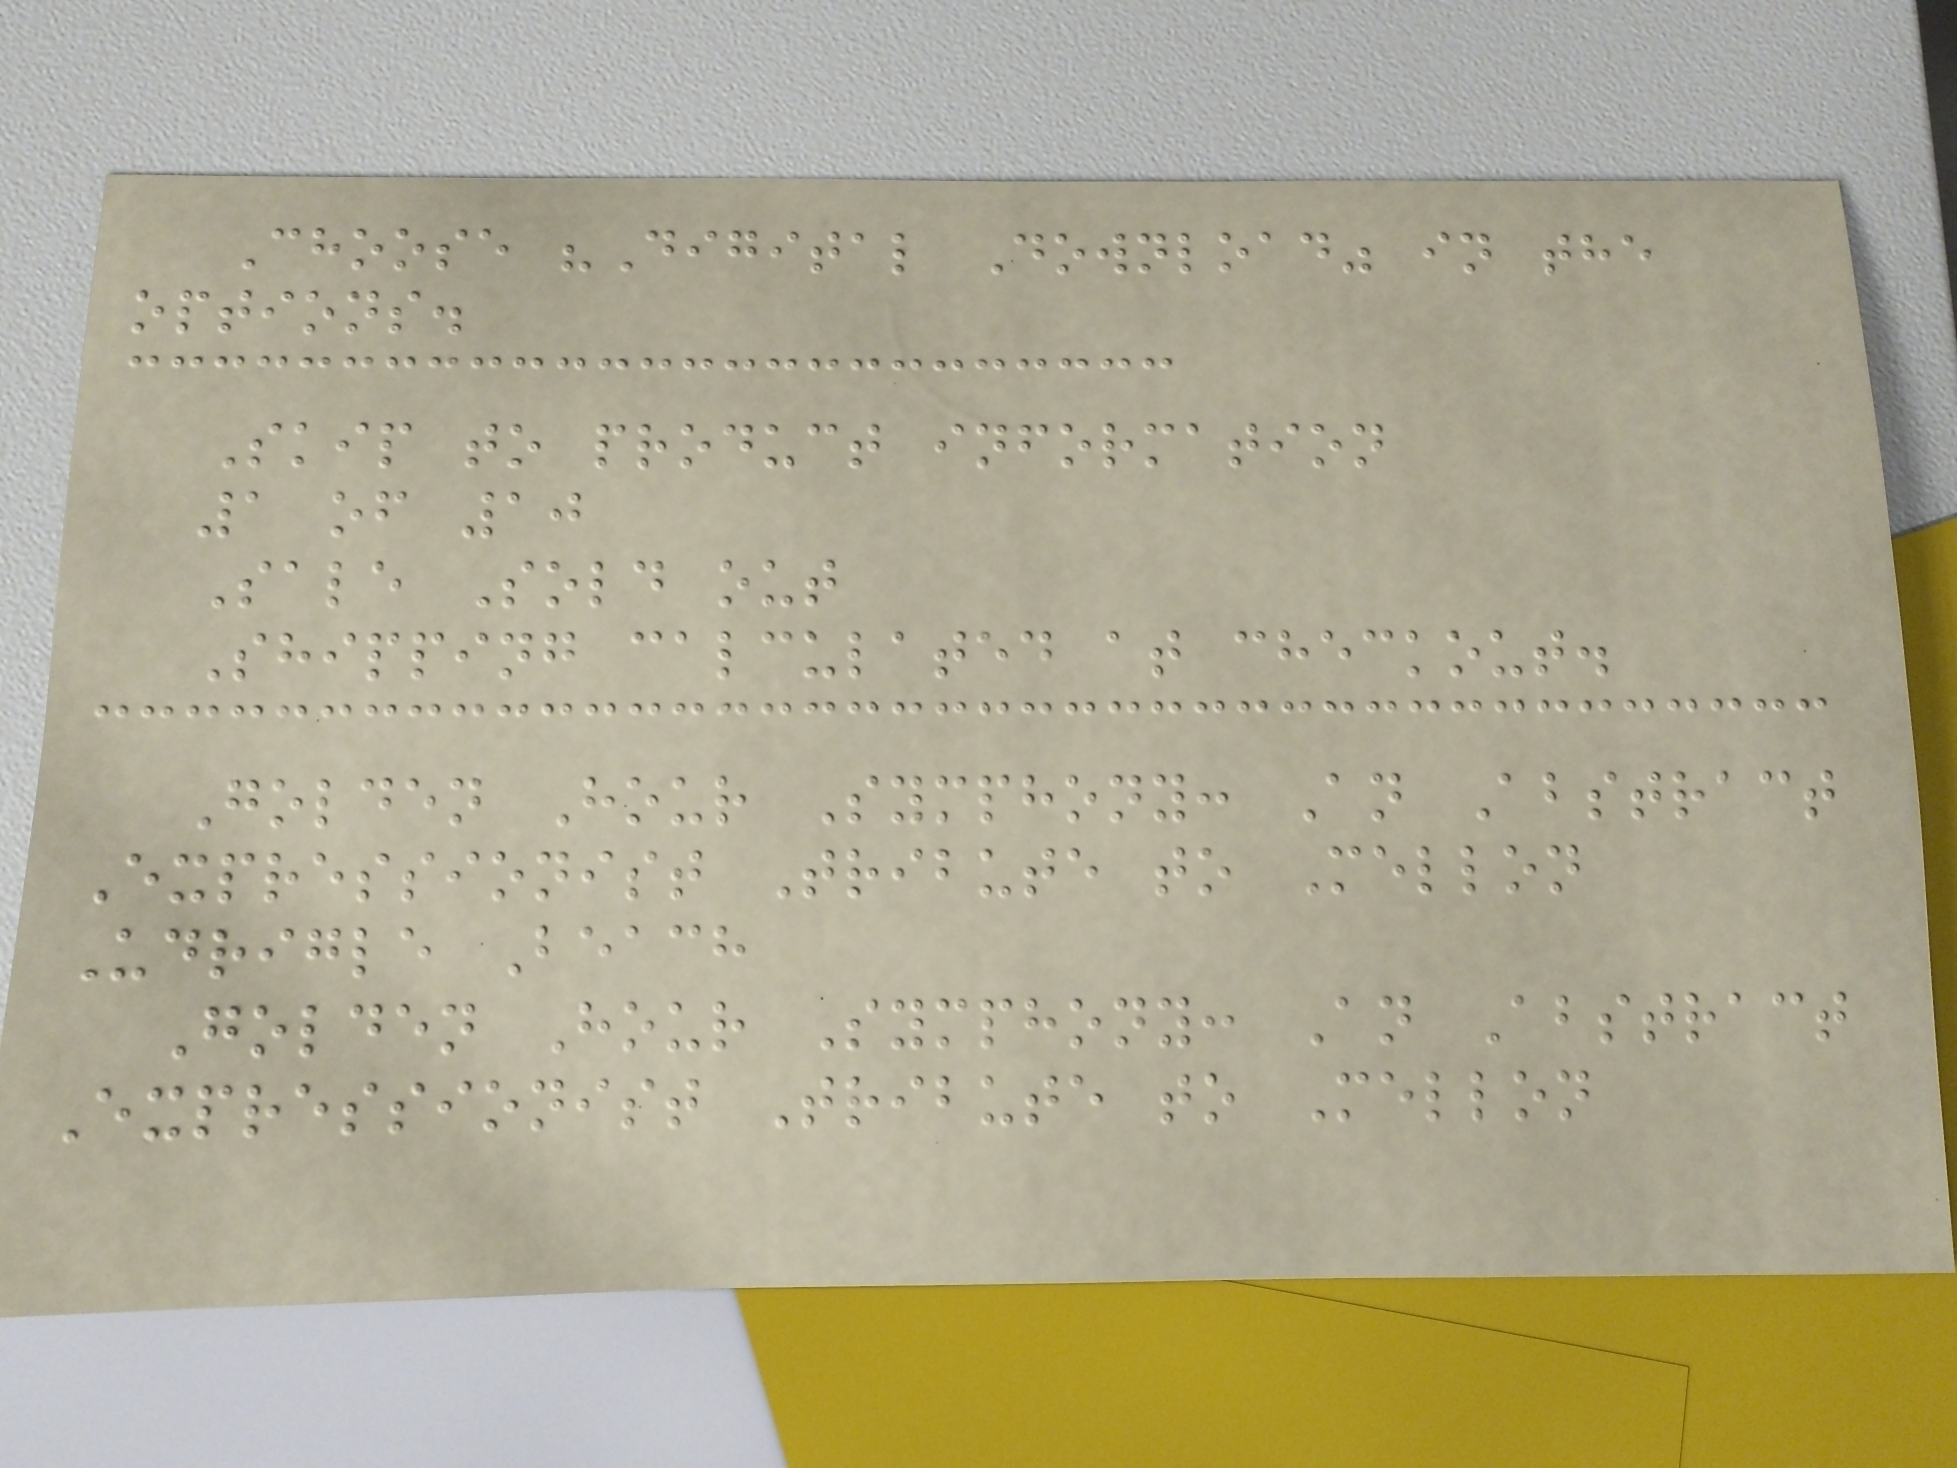Choose "Digital Download" in the
options.
Skip to product information
1 of 10
Sale Sold out
Shipping calculated at checkout.
Golden Hour Symphony: An Abstract
Expressionist Tribute to Mellon
Udrigle Beach
Golden Hour Symphony: An Abstract
Expressionist Tribute to Mellon
